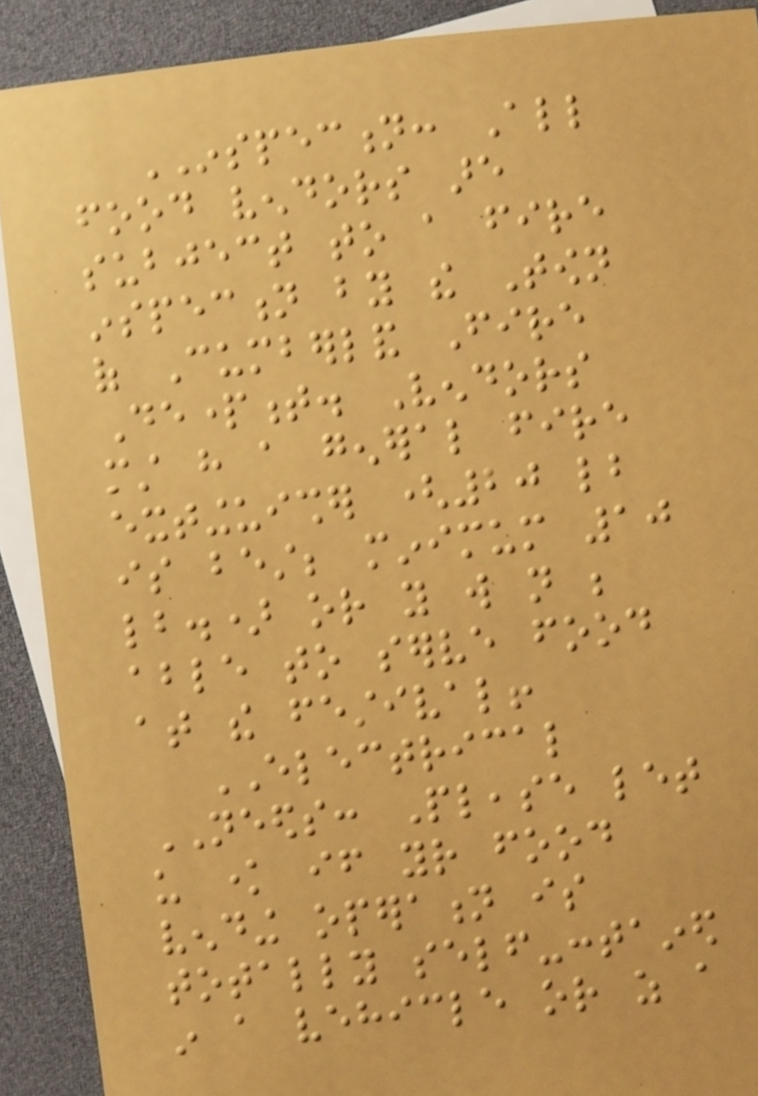INSPECTION: All
food vendors are
subject to a fire
inspection by the Town
of Cumberland Fire
Department. Vendors
must have a general fire
extinguisher (20 lb
is best; minimum 10
lb.) or you will not be
able to serve food
at the festival!
ELECTRICAL
NEEDS: Please let
us know if your food
vending operation is
totally self-contained
in a vehicle or as a
